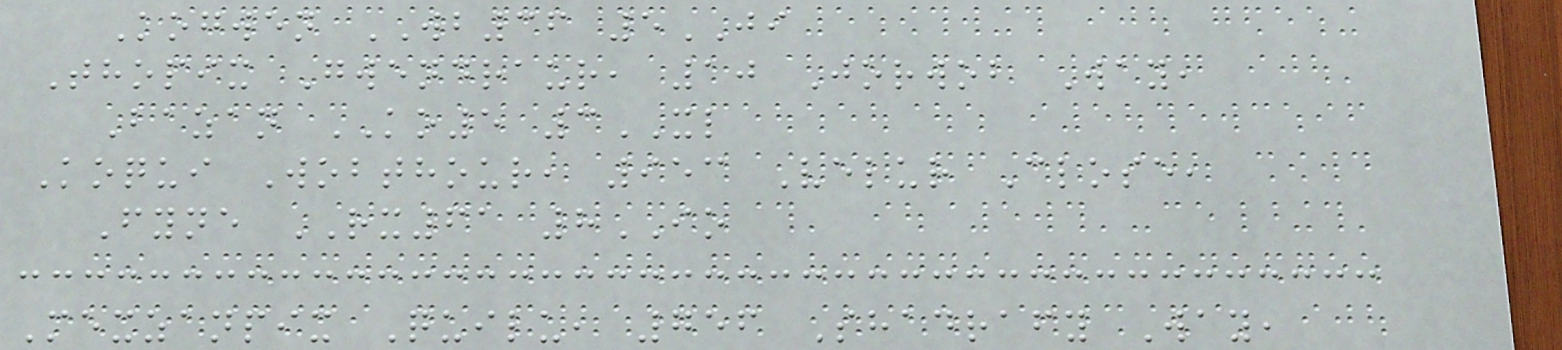Kogwen WB36 5JI
Thopix Gwendraur, 10 Jorwob Way,
Bazan KO5 3XL
Koqui Wobthour, 953 Velur Close,
Fyne RX61 8IO
Mexzanpix Quilu, 756 Shadrafy Way,
